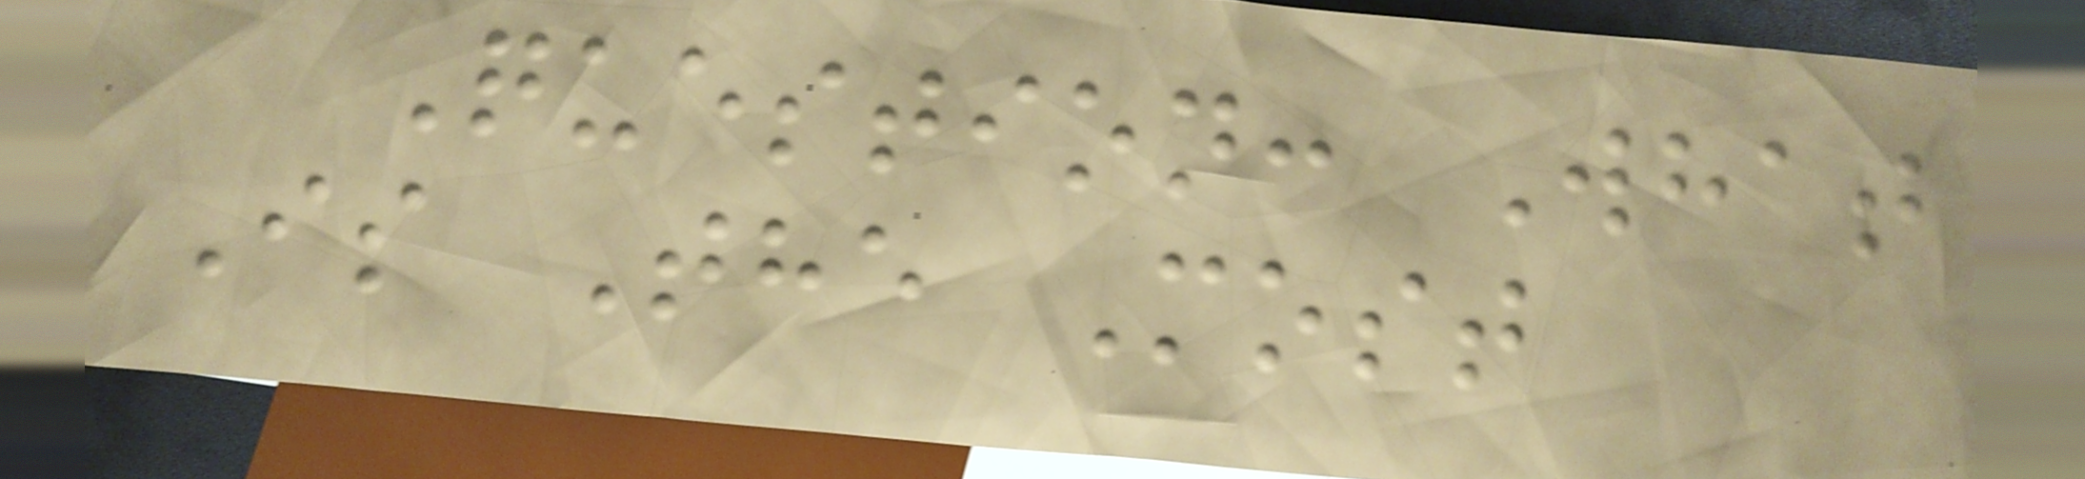Question: What
Is The Most
